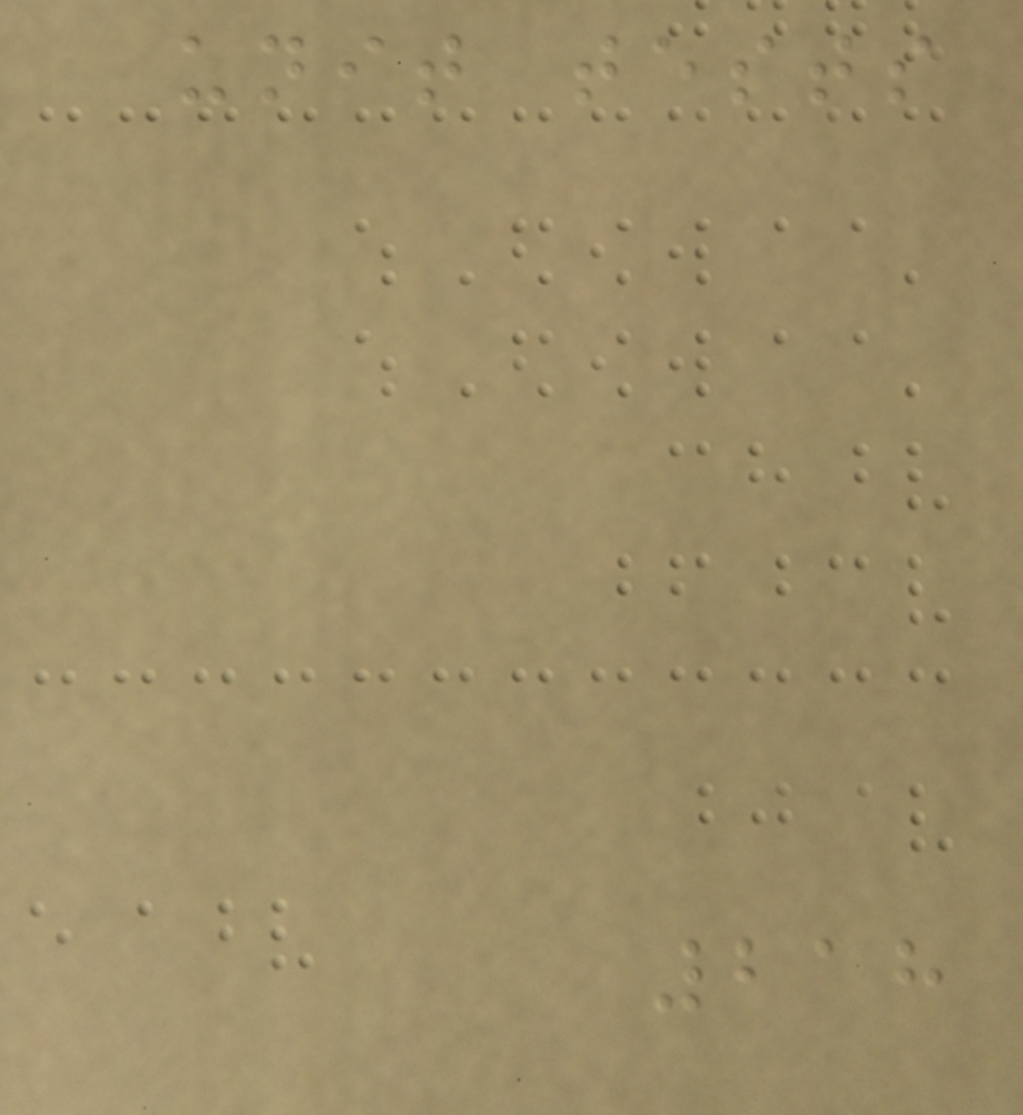unit tests
218
